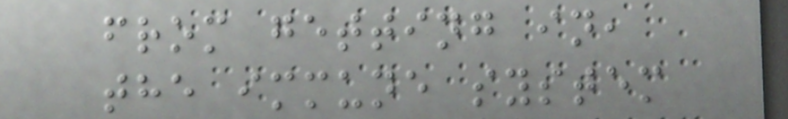from getting in,
the immune system
